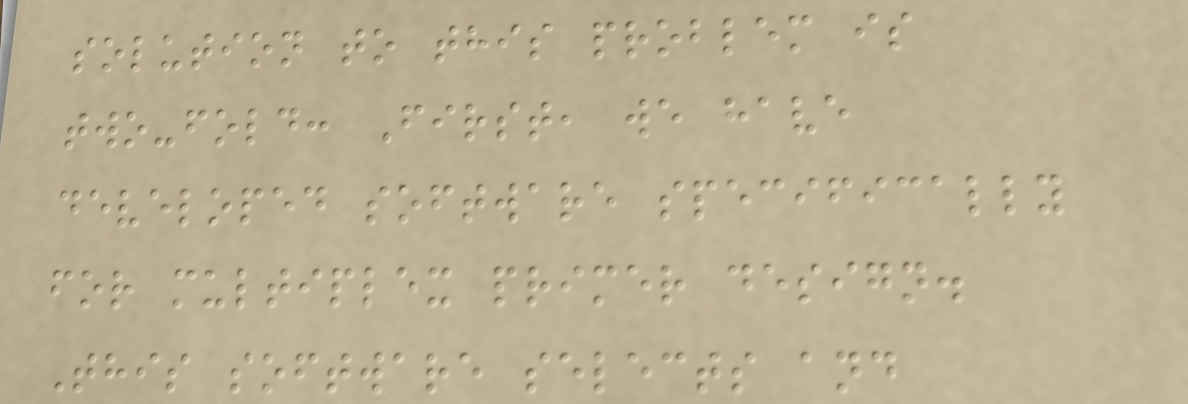solution to this problem is
two-fold: First, we have
developed software specifically
for multiplex primer design.
This software selects and
